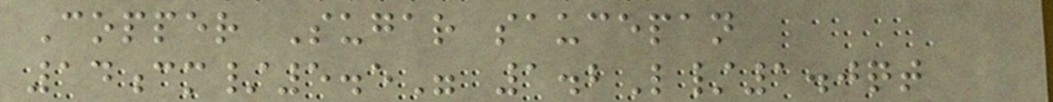Copper Sugar saucepan
14cm/5.5" 1.2L/1.0qt
